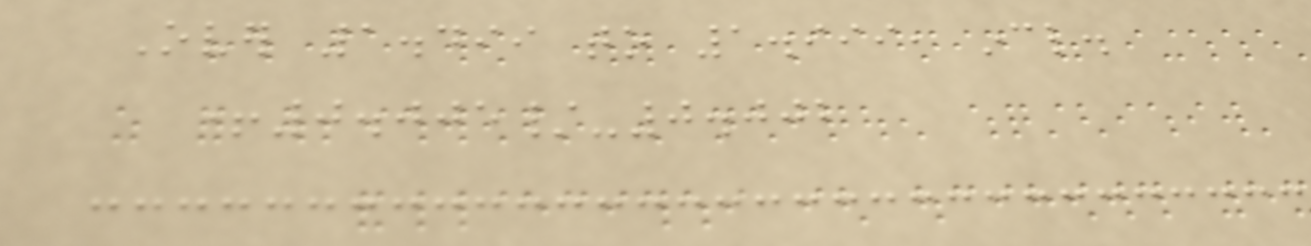Over 1.499 to 1.999, incl.
+0.005/-0.002
